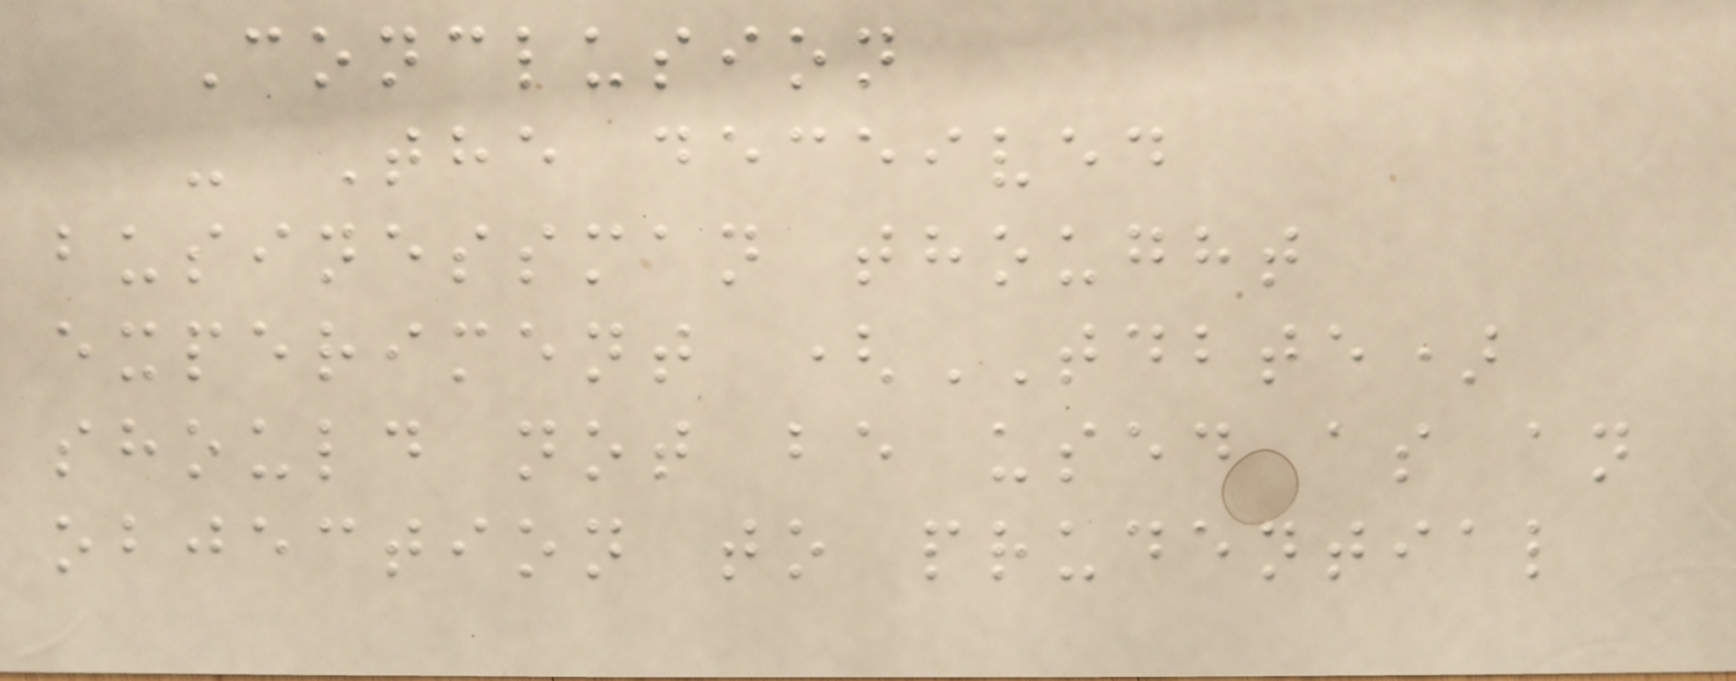Conclusion
- The deceived
businessman thought
experiment (TDBTE)
should not be used as an
objection to prudential
